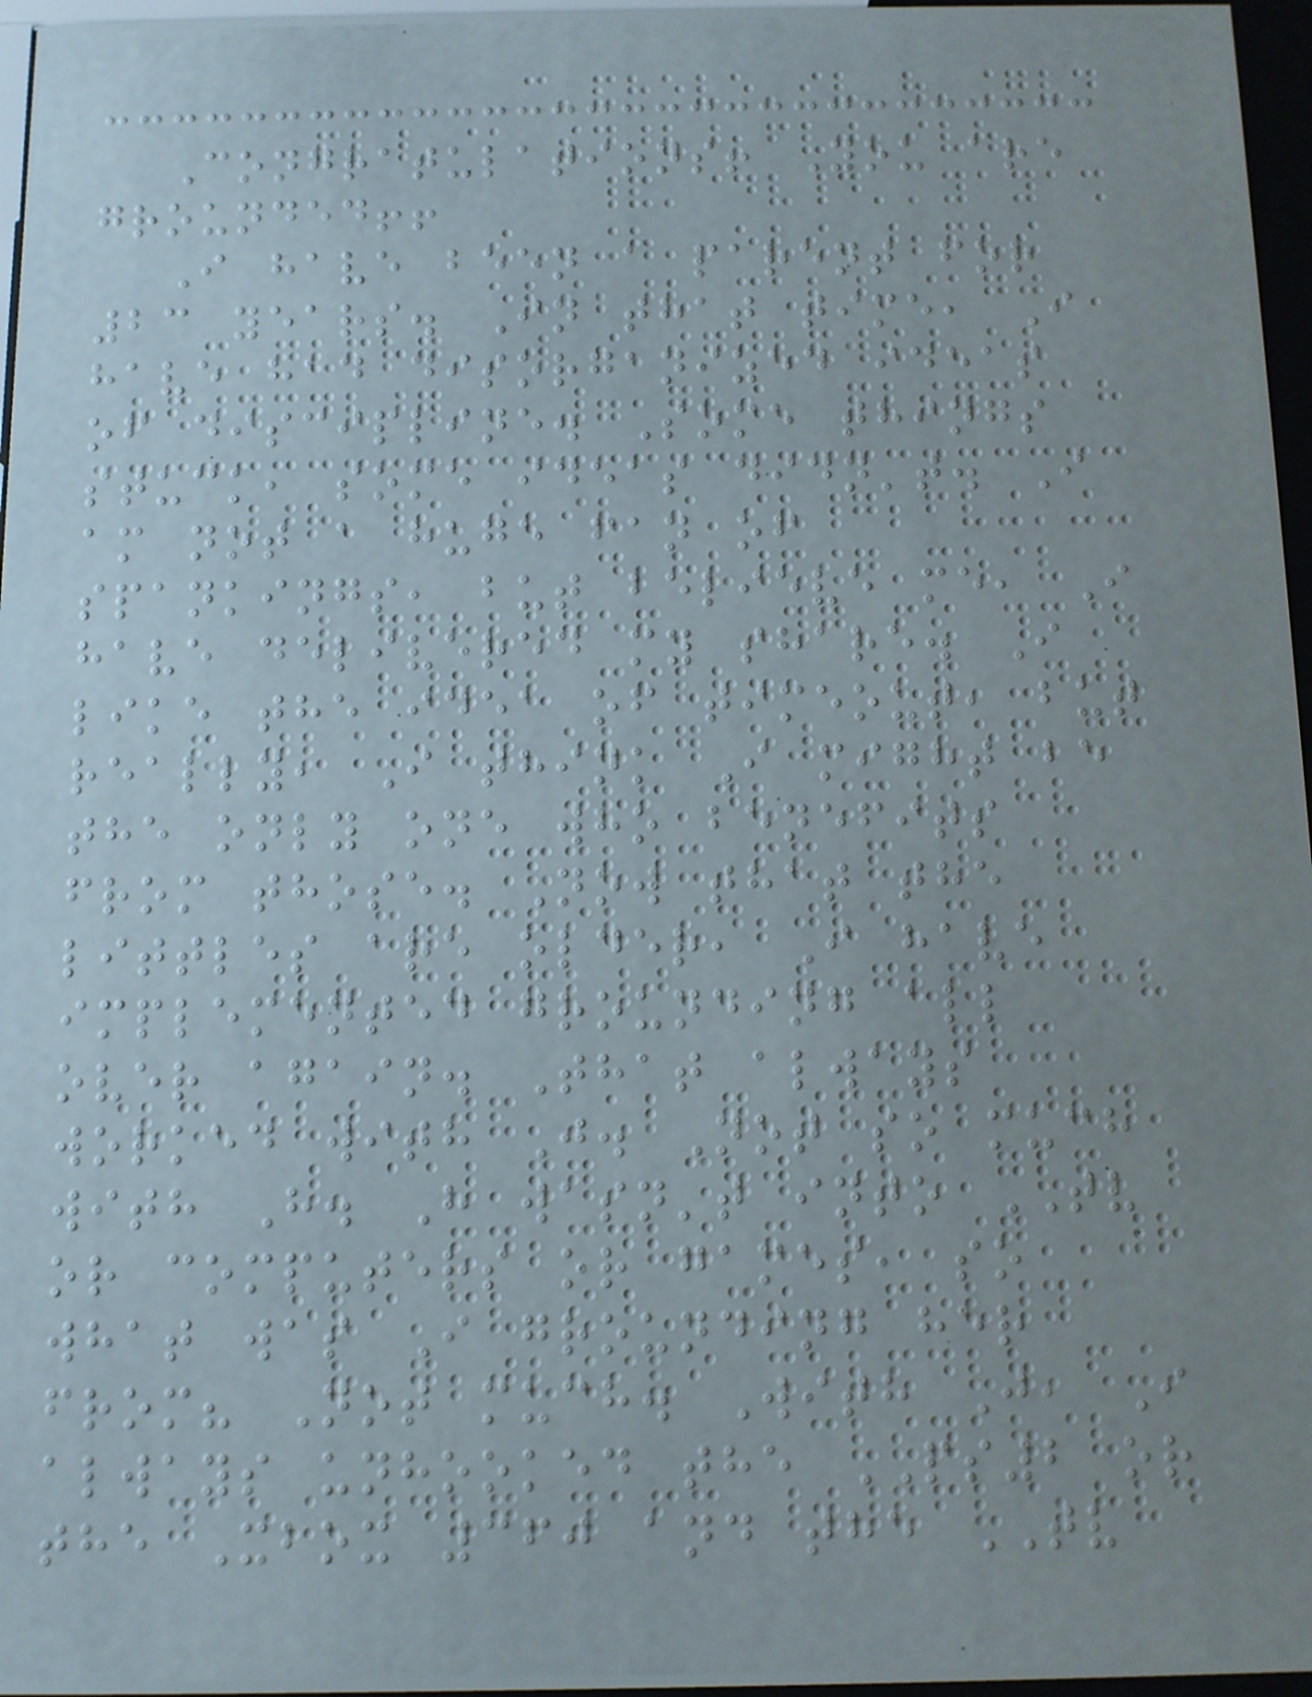Congratulations! You are
grounded!!
I have been a parent for
23 years. In that time, I
have had disorganized ideas
of discipline. Some things
stuck, some ideas didn't. I
am not a huge fan of
spankings, but believe me, I
have delivered my share. I
like the idea of timeout, but
really, I think I might be
the only one who benefits
from those. Now that the
littles are older, I have
implemented grounding all
over again. That always
worked with J. Not so much
with H. H wasn't into TV
or computers or games, so
what was I grounding her
from? Not much. With J, I
always unhooked the PS2 or
the Xbox 360 and the TV
